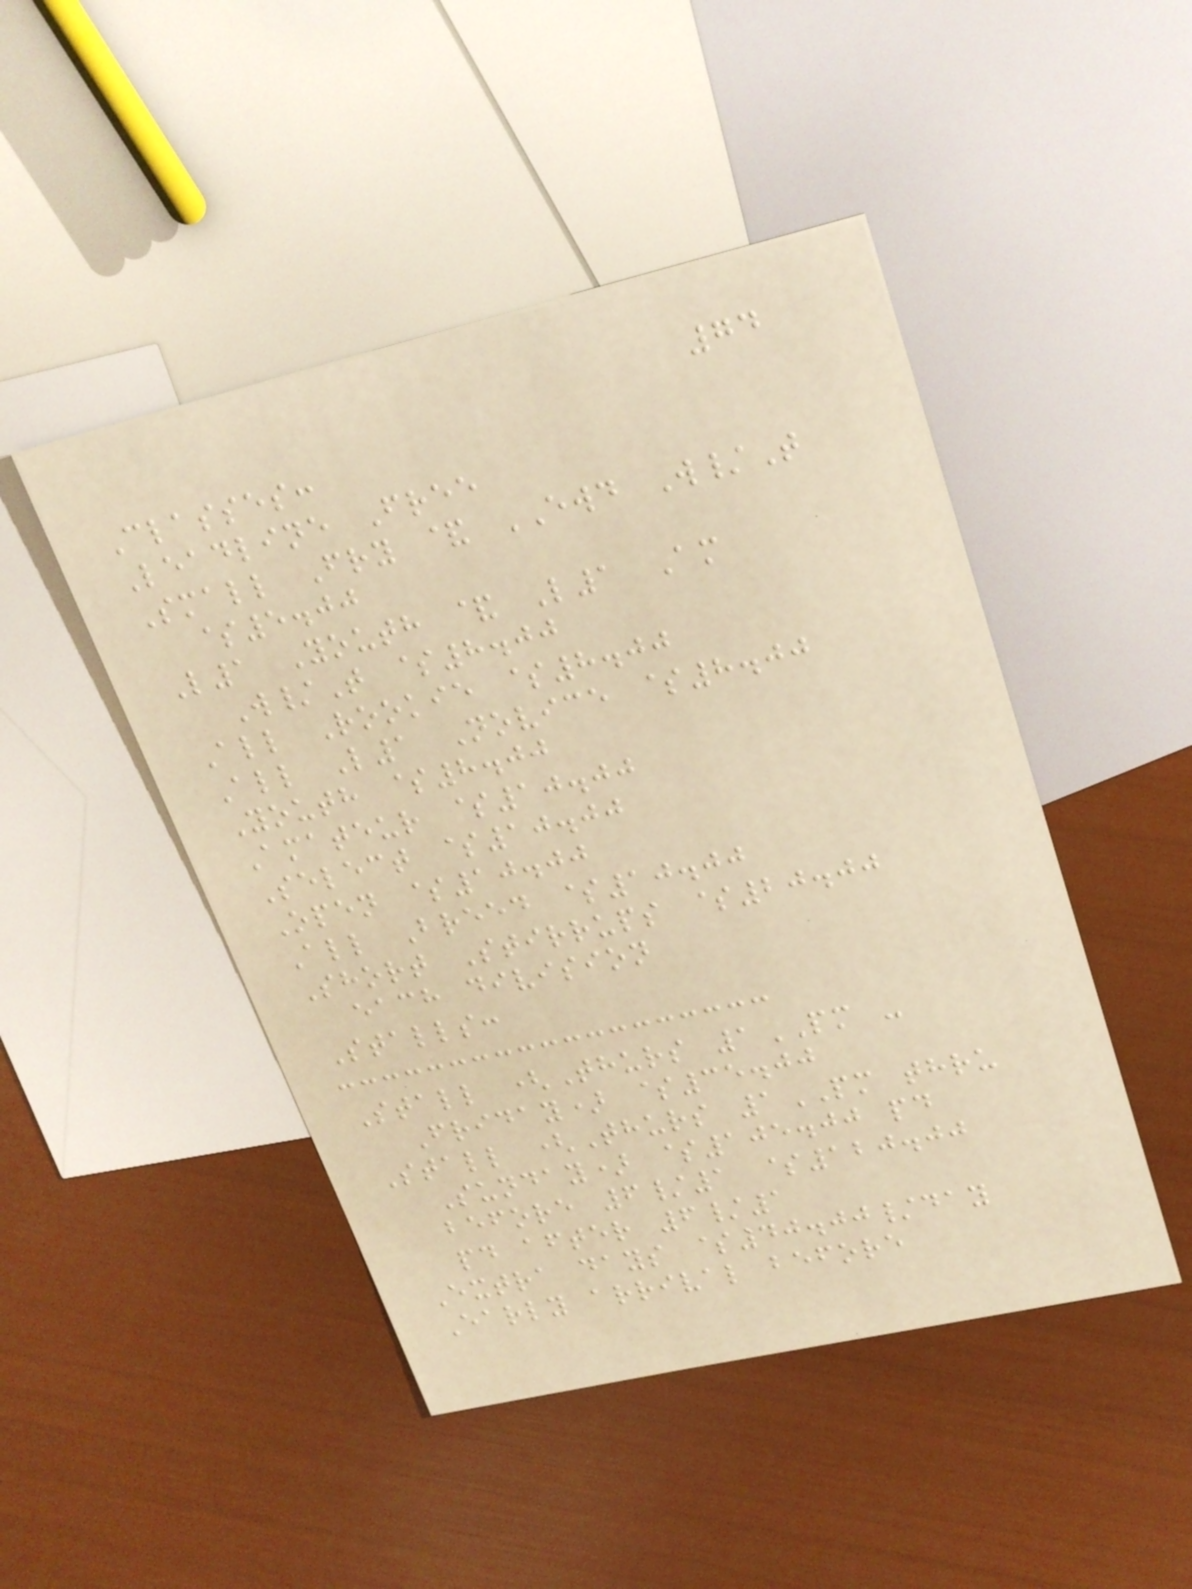74
Classes:
Leadline Free
Small Fry & EWD W/T
$5.00
L1 Youth & L1 Am
W/T $8.00
All Rookie $8.00
All L1 Novice $8.00
Youth $8.00
Amateur $10.00
Select $10.00
Open $10.00
All Breed $10.00
Short Stirrups $20.00
each division
Stalls:
Stall (Thurs 1PM -
Friday) $35.00
Stall (Thurs 1PM thru
Sunday) $105.00 pd
before 6/1 $120.00
pd after 6/1
Extra days $40.00/day
Early arrival before
